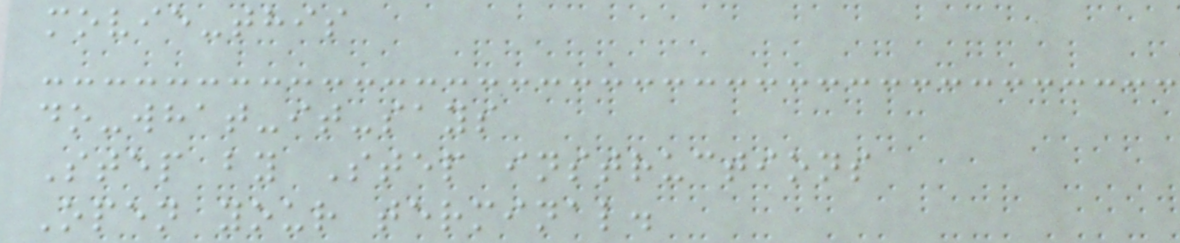movie-this
do-what-it-says
Step by Step instructions
Open your terminal.
